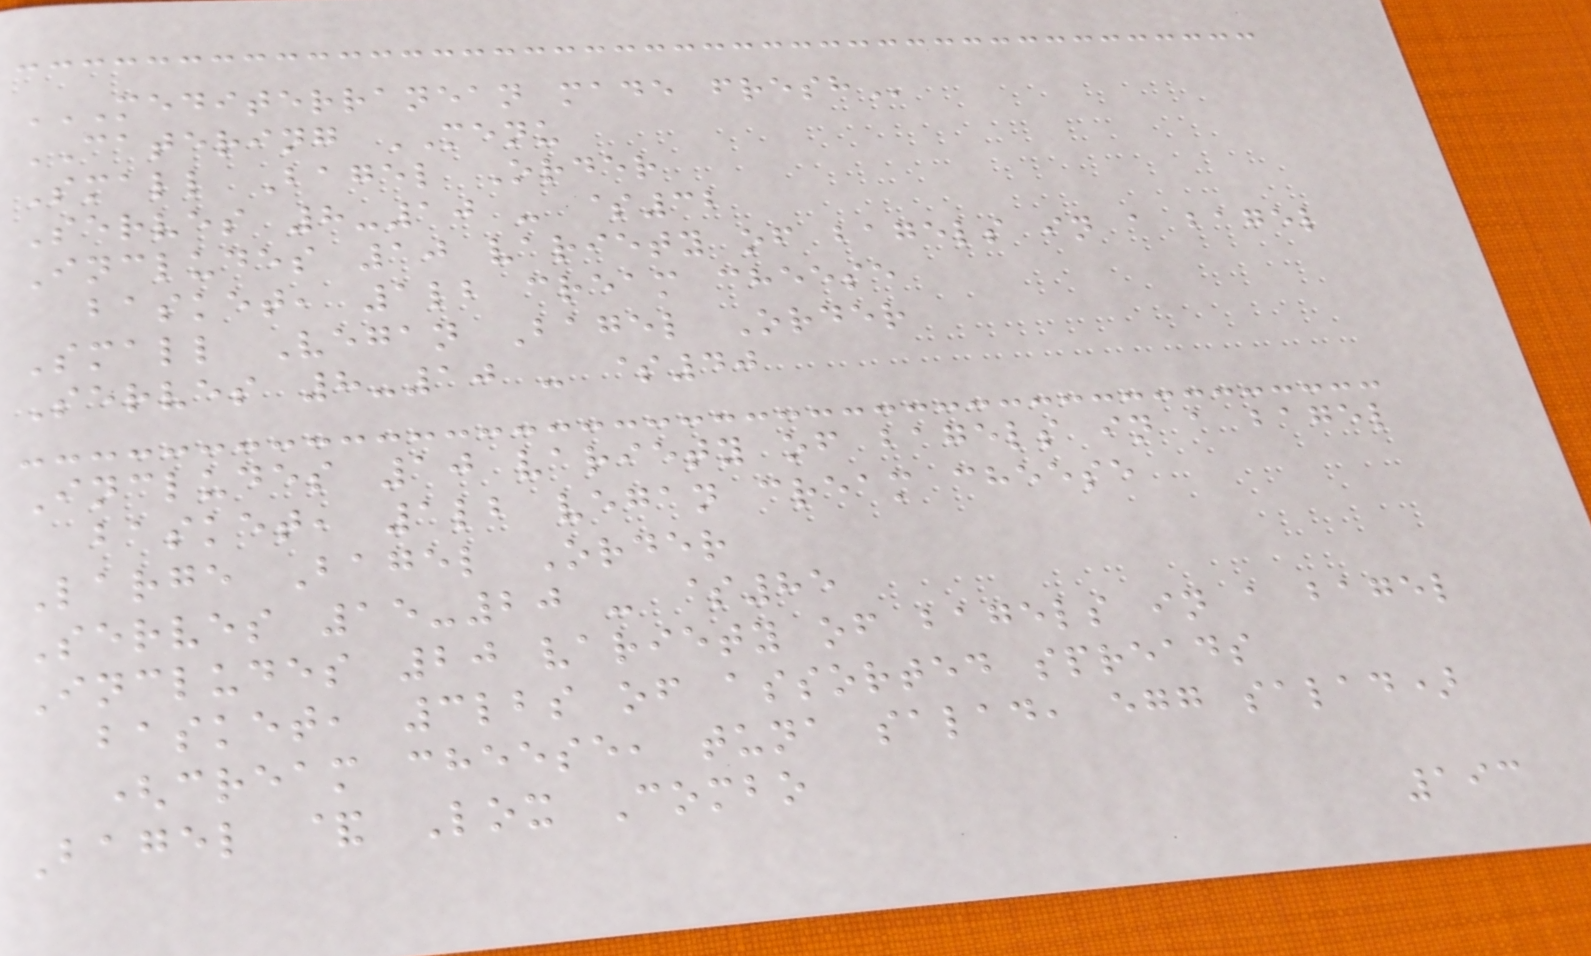MEDITERRANEAN MADE FRESH
CATERING MENU
Small Bagel Order
Serves 8-10 - $32
Includes 10 variety of bagels in a bagel
basket, 1lb cream cheese
Small Vegan Bagel Order
Serves 8-10 - $40
Includes 10 variety of bagels in a bagel
basket, 1lb vegan cream cheese
Large Bagel Order
Serves 15-20 - $85
Includes 20 variety of bagels in a bagel
basket, 3lbs of assorted spreads
(cream cheese, tuna salad, egg salad)
Bagel & Lox Combo
193
